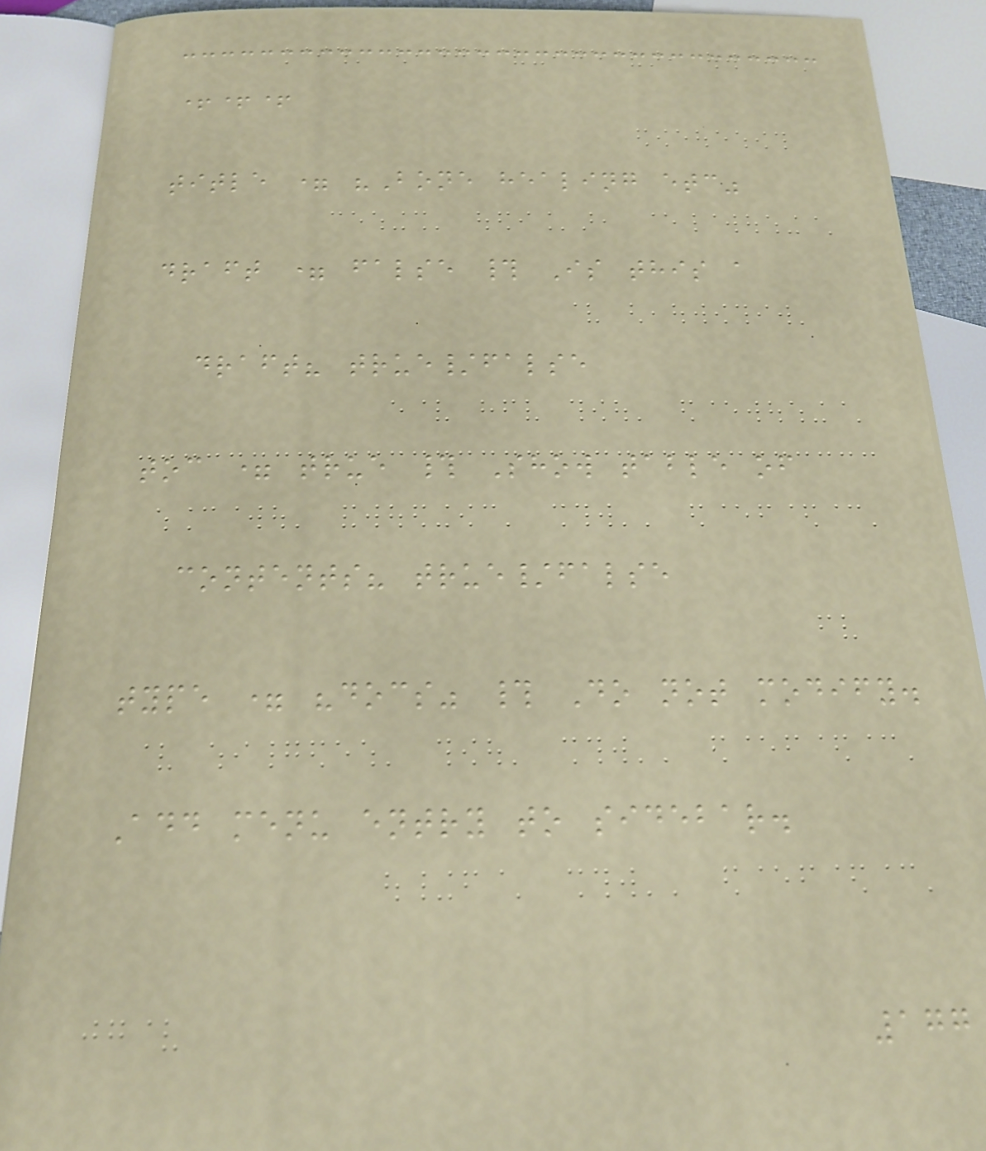+++
title = "Bone healing etc"
draft = false # Is this a
draft? true/false
toc = true # Show table of
contents? true/false
type = "docs" # Do not modify.
Add menu entry to sidebar.
177
